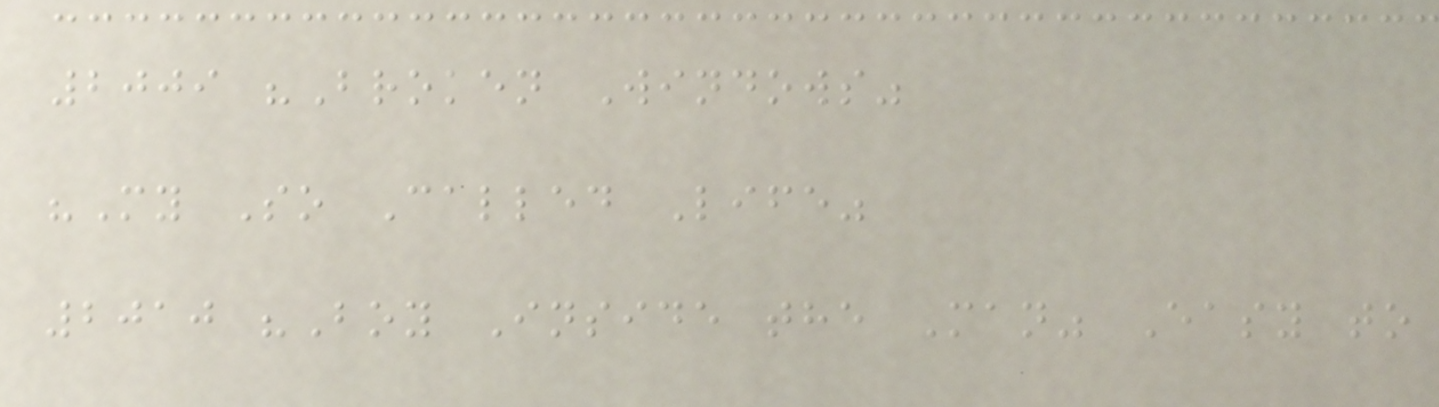2009 "Broken Windows"
"My So Called Life"
2010 "Boy Inside the Man" Easy to
